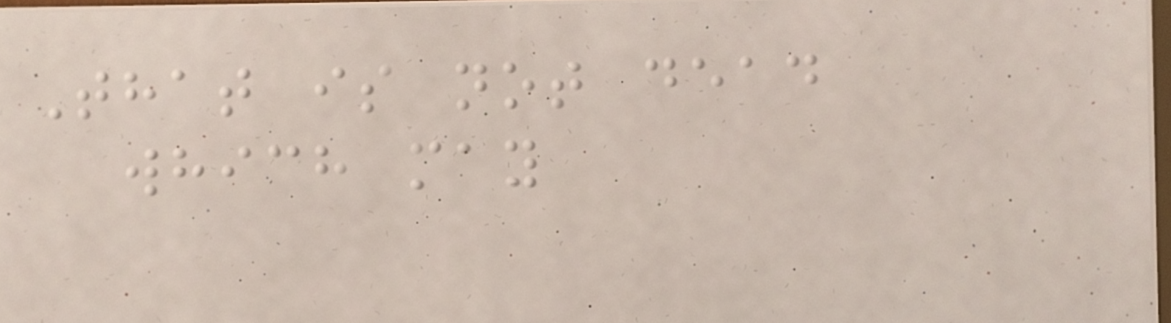That is not dead
which may
